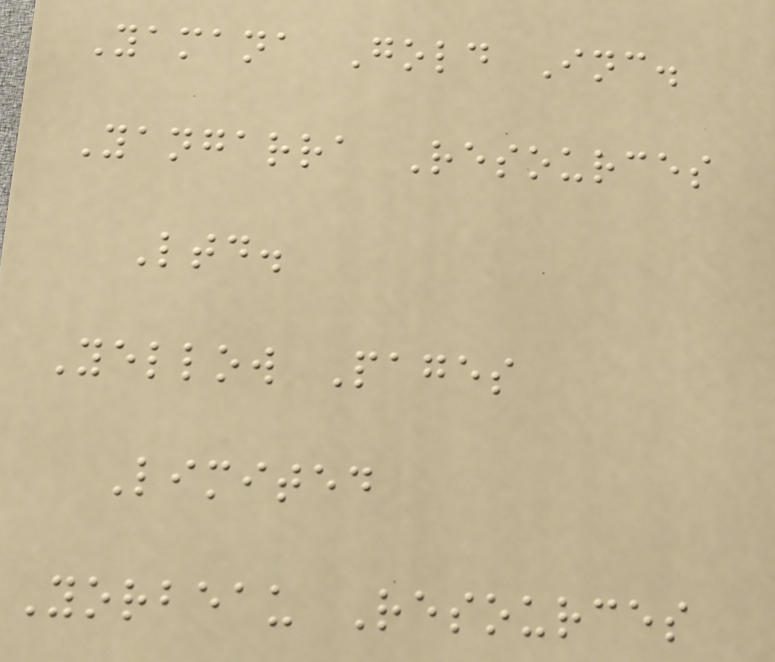Yamana Gold Inc.
Yangarra Resources
Ltd.
Yellow Pages
Limited
Yorbeau Resources
